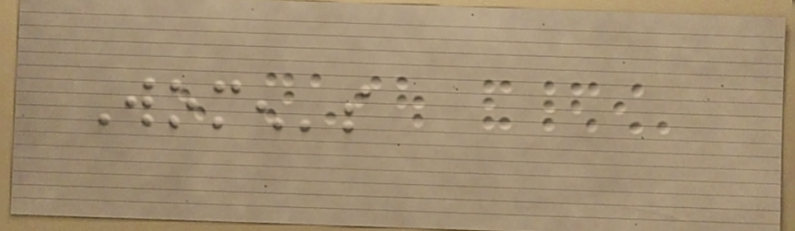Women's
